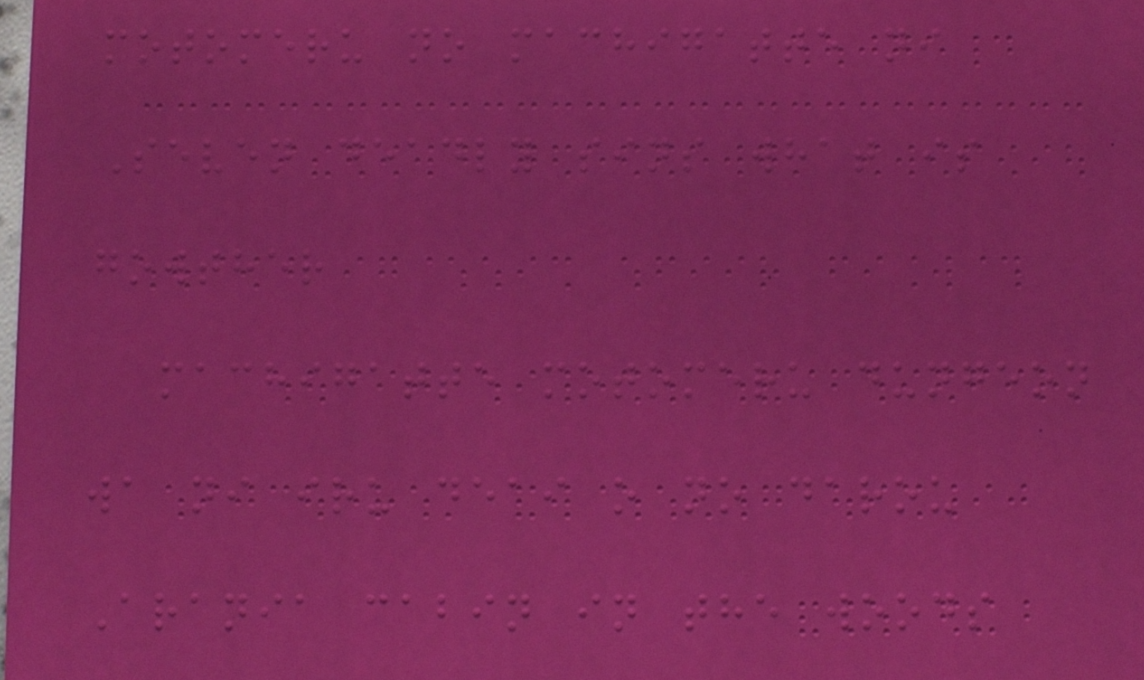motomeru no machigatte ni
Seven deadly sins what is
gowther
machigatte motomeru dungeon
wa ni iru deai o no darou
Arania cabin in the woods
